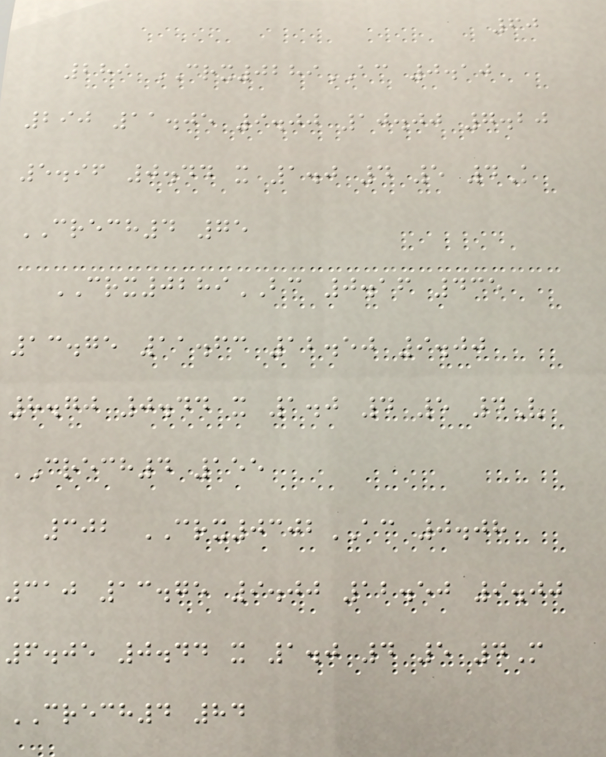60
289 CRX0289AC 0.10
290 11.05 9.00 10.00 7.20
5.96 0.44 x 1.0 4 5 4K
CRECH4 75
CRX0289BC 0.16 435
13.75 11.63 12.50 9.00
8.70 0.44 x 1.0 4 5 4V
CRECH4 155
302 CRX0302AC 0.08
310 13.75 9.00 12.50 9.00
6.05 0.44 x 1.0 4 5 4M
CRECH4 84
